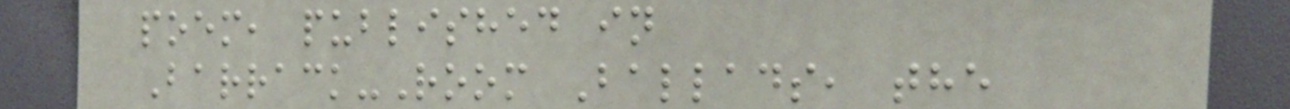poem, published in
Barrack-Room Ballads, the
